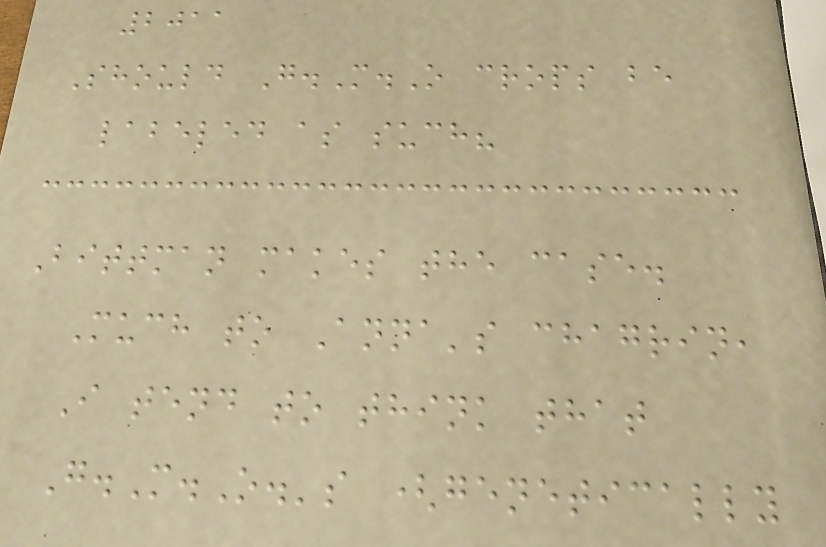2011
Should G.M.O crops be
labeled as such?
Bittman makes the case.
Much to Anna's chagrin,
I tend to think that
G.M.O.'s (genetically
